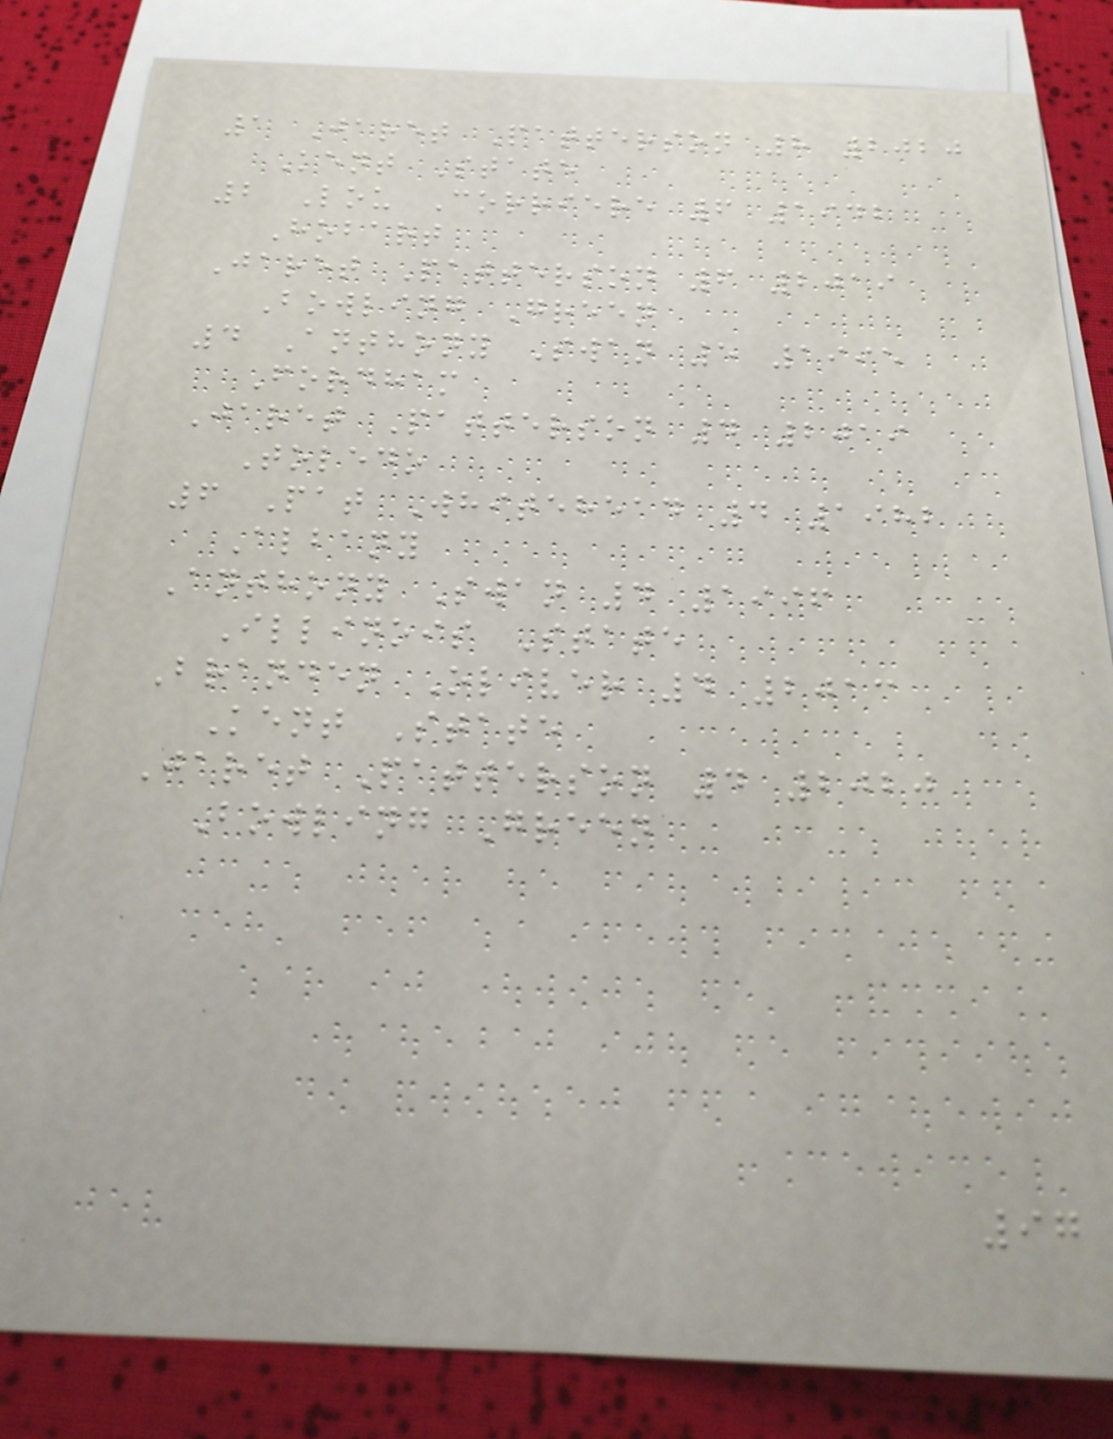1 Jaret Patterson 8 2020
Kent State
2 Lou Corriere 6 1942
Hobart
Jaret Patterson 6 2019
Bowling Green
4 Anthony Swan 5 1995
Fordham
Jaret Patterson 4 2019
Toledo
6 Pat Whitehead 4 1982
Albany
Anthony Swan 4 1996
Illinois State
Branden Oliver 4 2013
Kent State
Jaret Patterson 4 2020
Bowling Green
97
